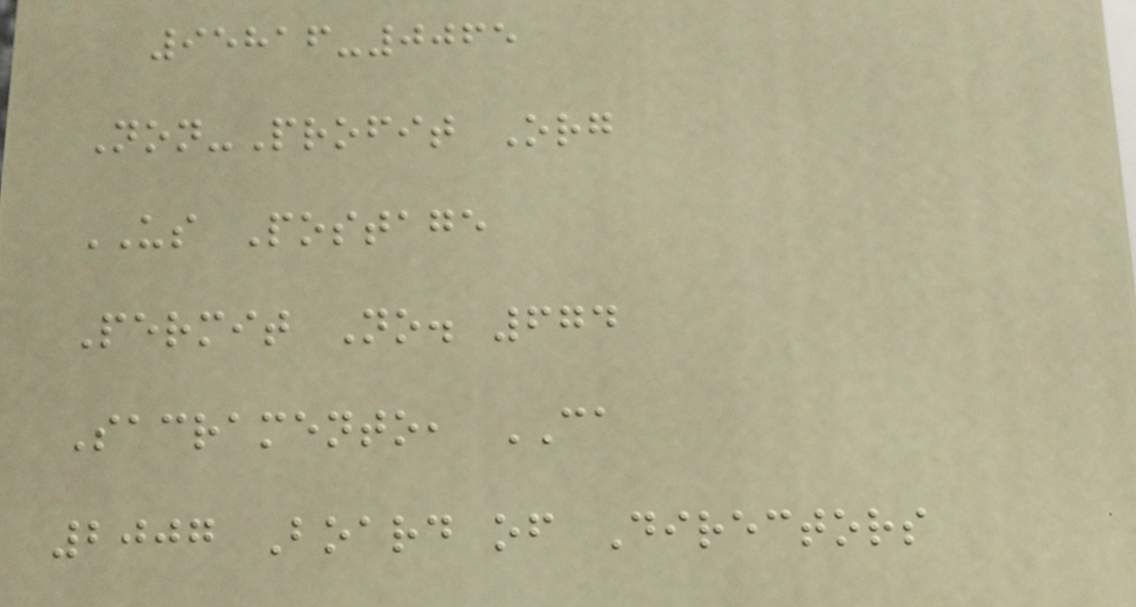95816-0065
Non-Profit Org
US Postage
Permit No. 674
Sacramento, CA
2007 Board of Directors
